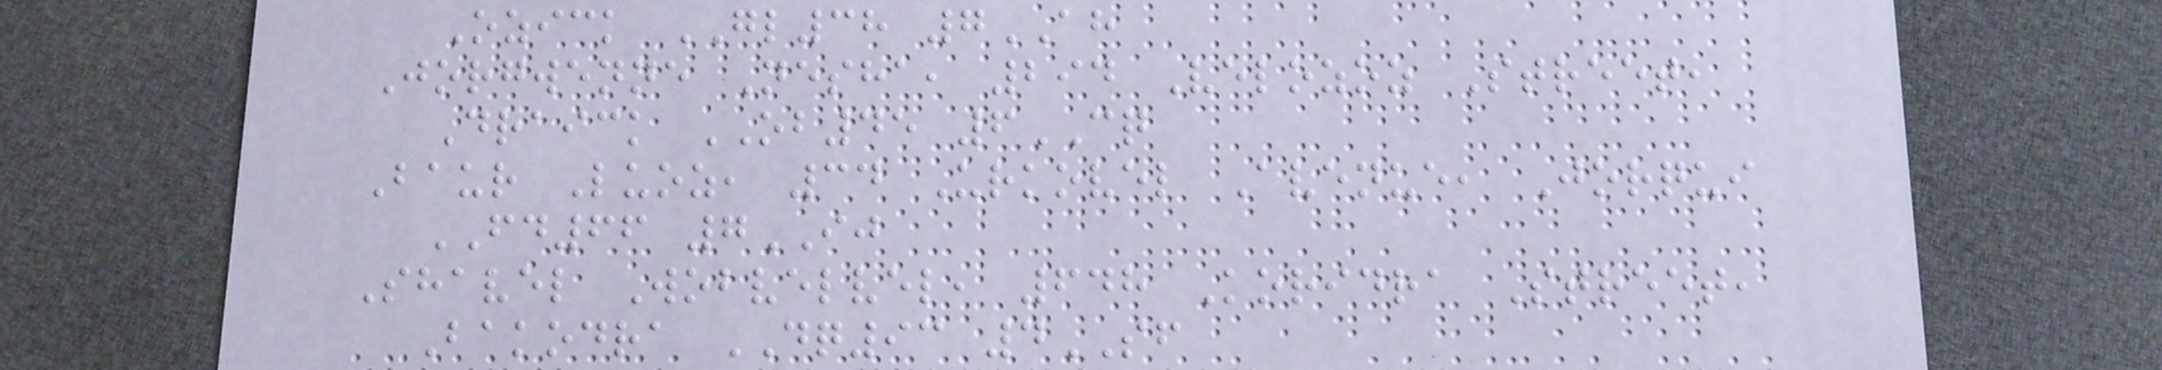Ozick GL38 7AH
Jorgwenne Nesha, 294 Velozoz Street,
Draick OB45 6CQ
Baur Luoz, 34 Urkovel Avenue, Jorqui
FD66 7IJ
Shavel Wobvelvel, 648 Koridra Street,
Bakodra DQ93 4SF
